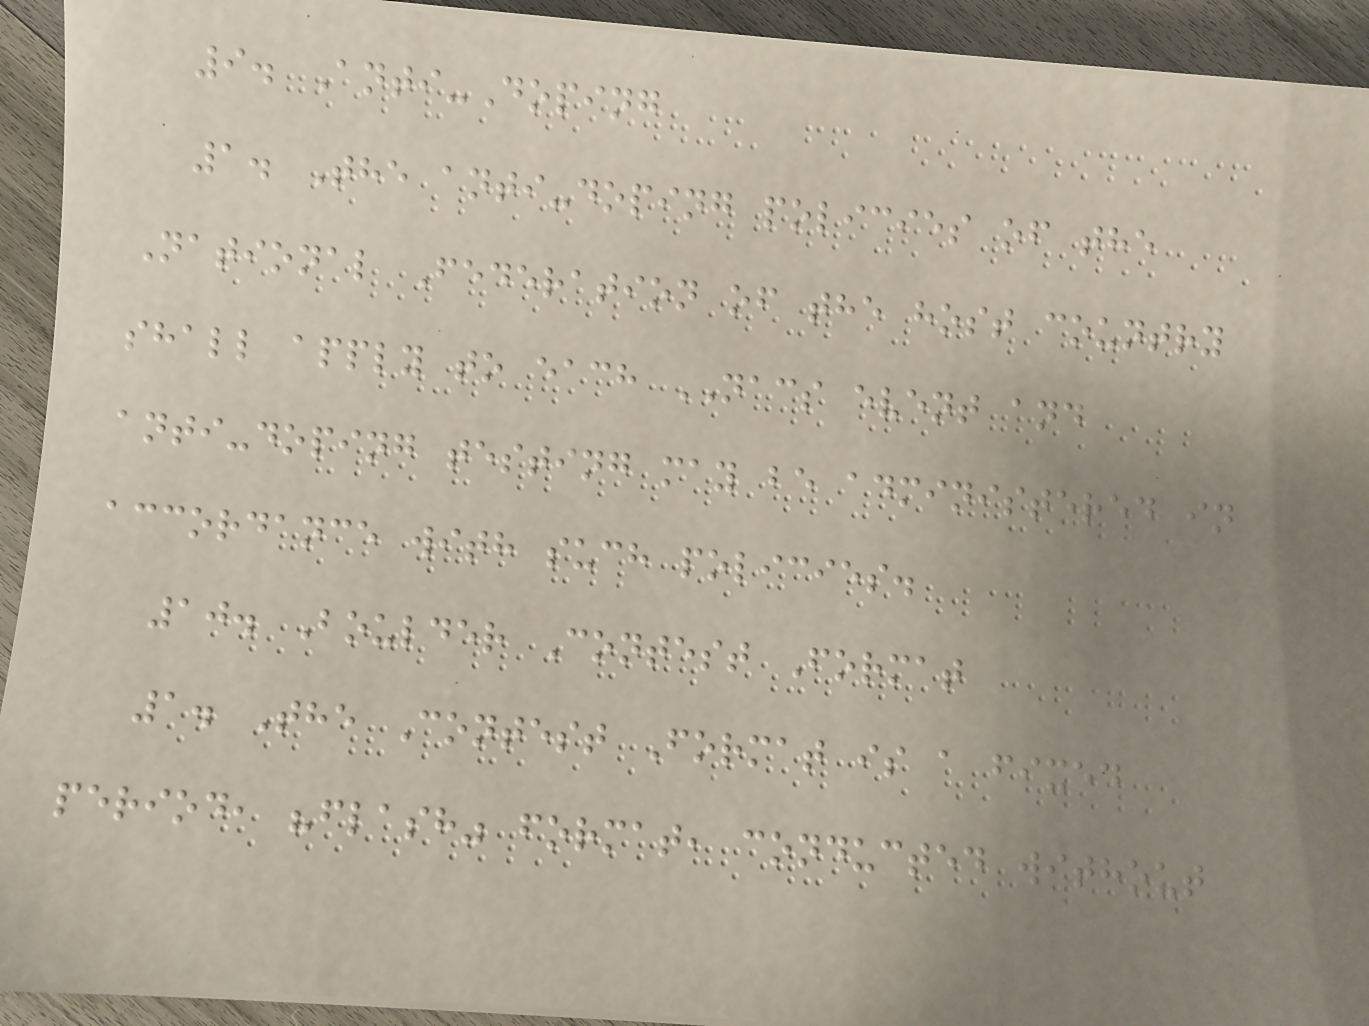9. Anti-Doping
1. The anti-doping policies of the
National Federation of the host country
shall apply to each NACS event and
anti-doping testing may be administered in
accordance with such policies.
10. Boulder Contest Format
1. The Contest Format is a fixed
period, "flash" format, conducted without
